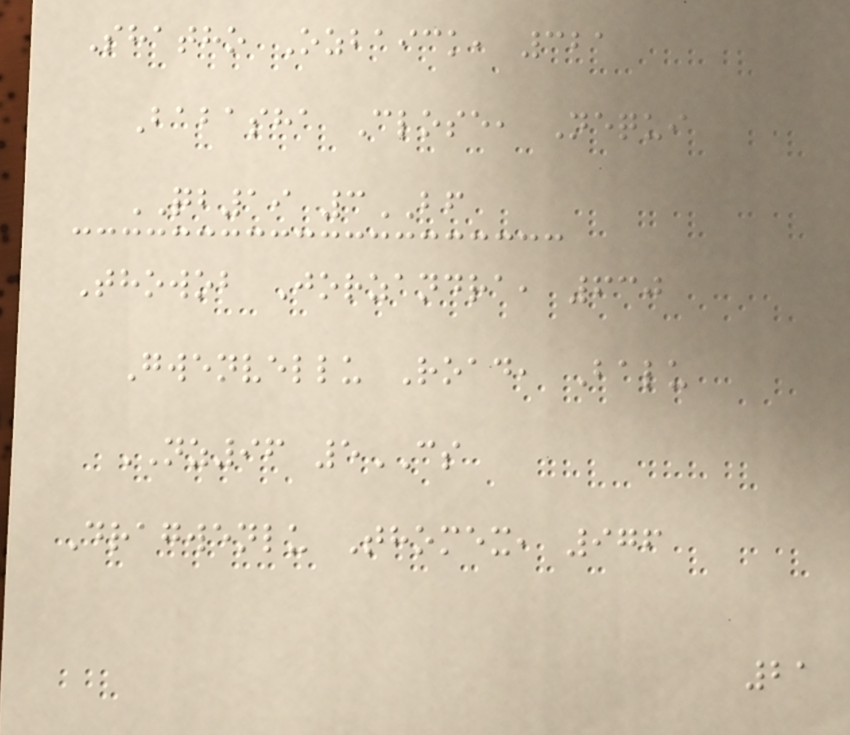Shatho Ozbaick, 321
Babasha Close, Nequi
QB19 3BF
Thowob Jorzandra, 630
Gwenvellu Road, Balu
NZ96 5CS
Dragwenlu Thomex, 976
21
